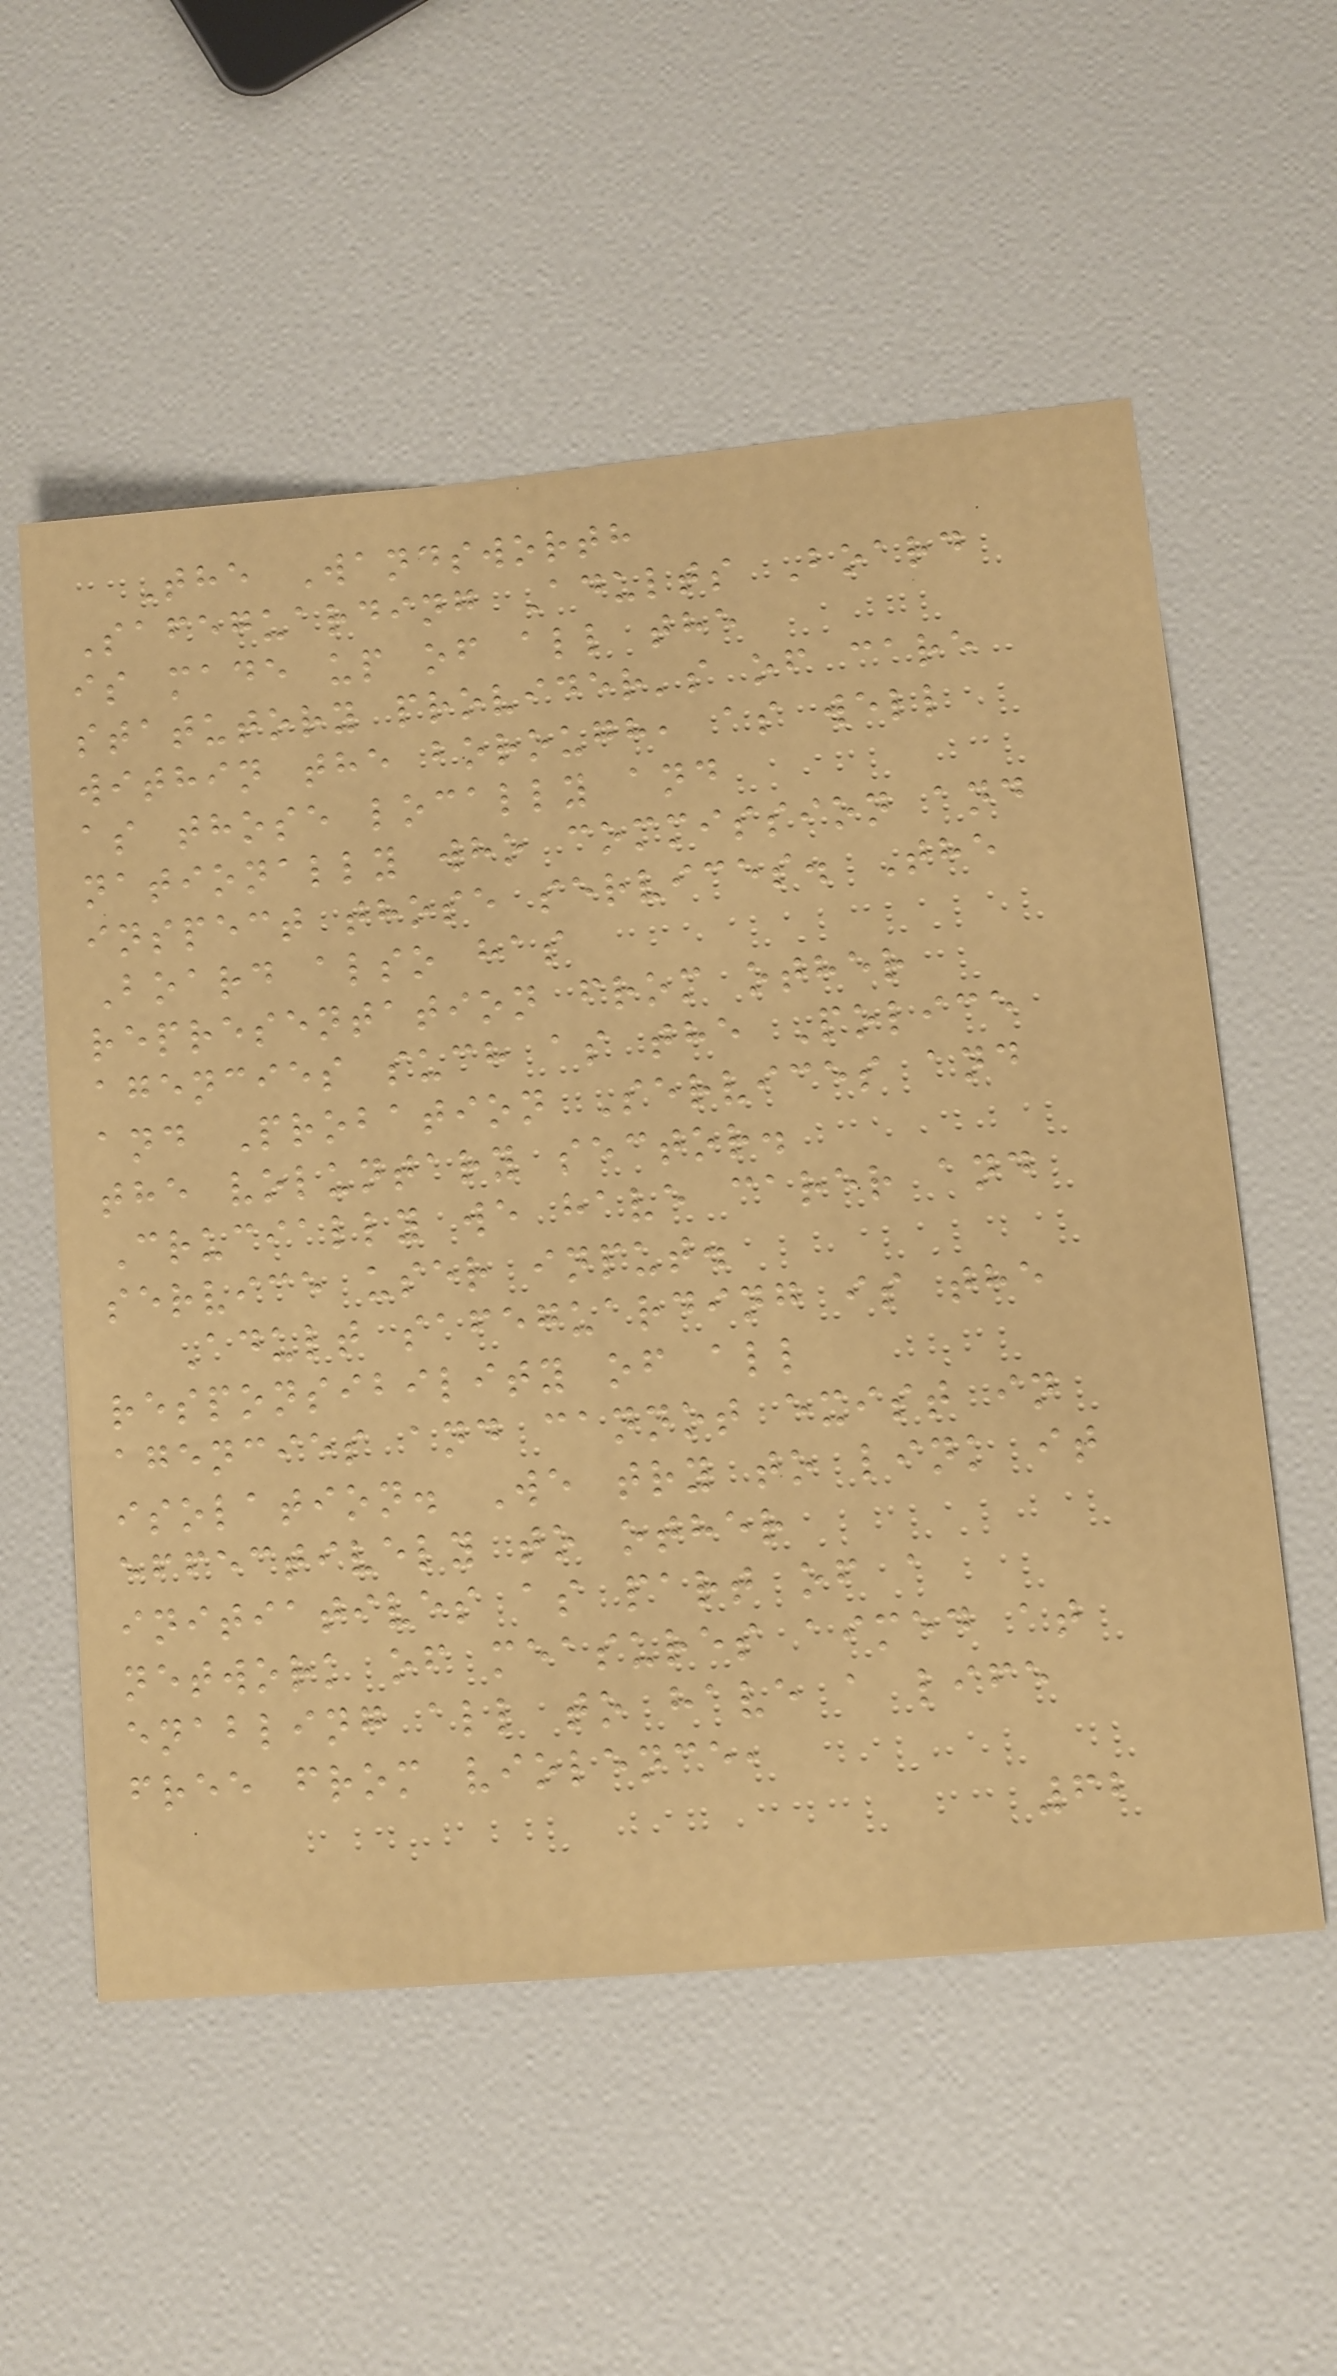The Wandsworth
Safeguarding Adults Board
is made up of all the
statutory provider's of care
within the borough, as well
as those locally and
nationally who commission and
inspect those services. The
Board also has
representation from other
agencies such as the Police
and Probation Services and
the voluntary sector.
Crucially we have carer and
service user input.
Adult safeguarding is the
responsibility of all
agencies and cannot exist in
isolation. We try to link it
effectively to other
initiatives as part of a
network of measures aimed at
enabling all to have a life
free from violence,
62
